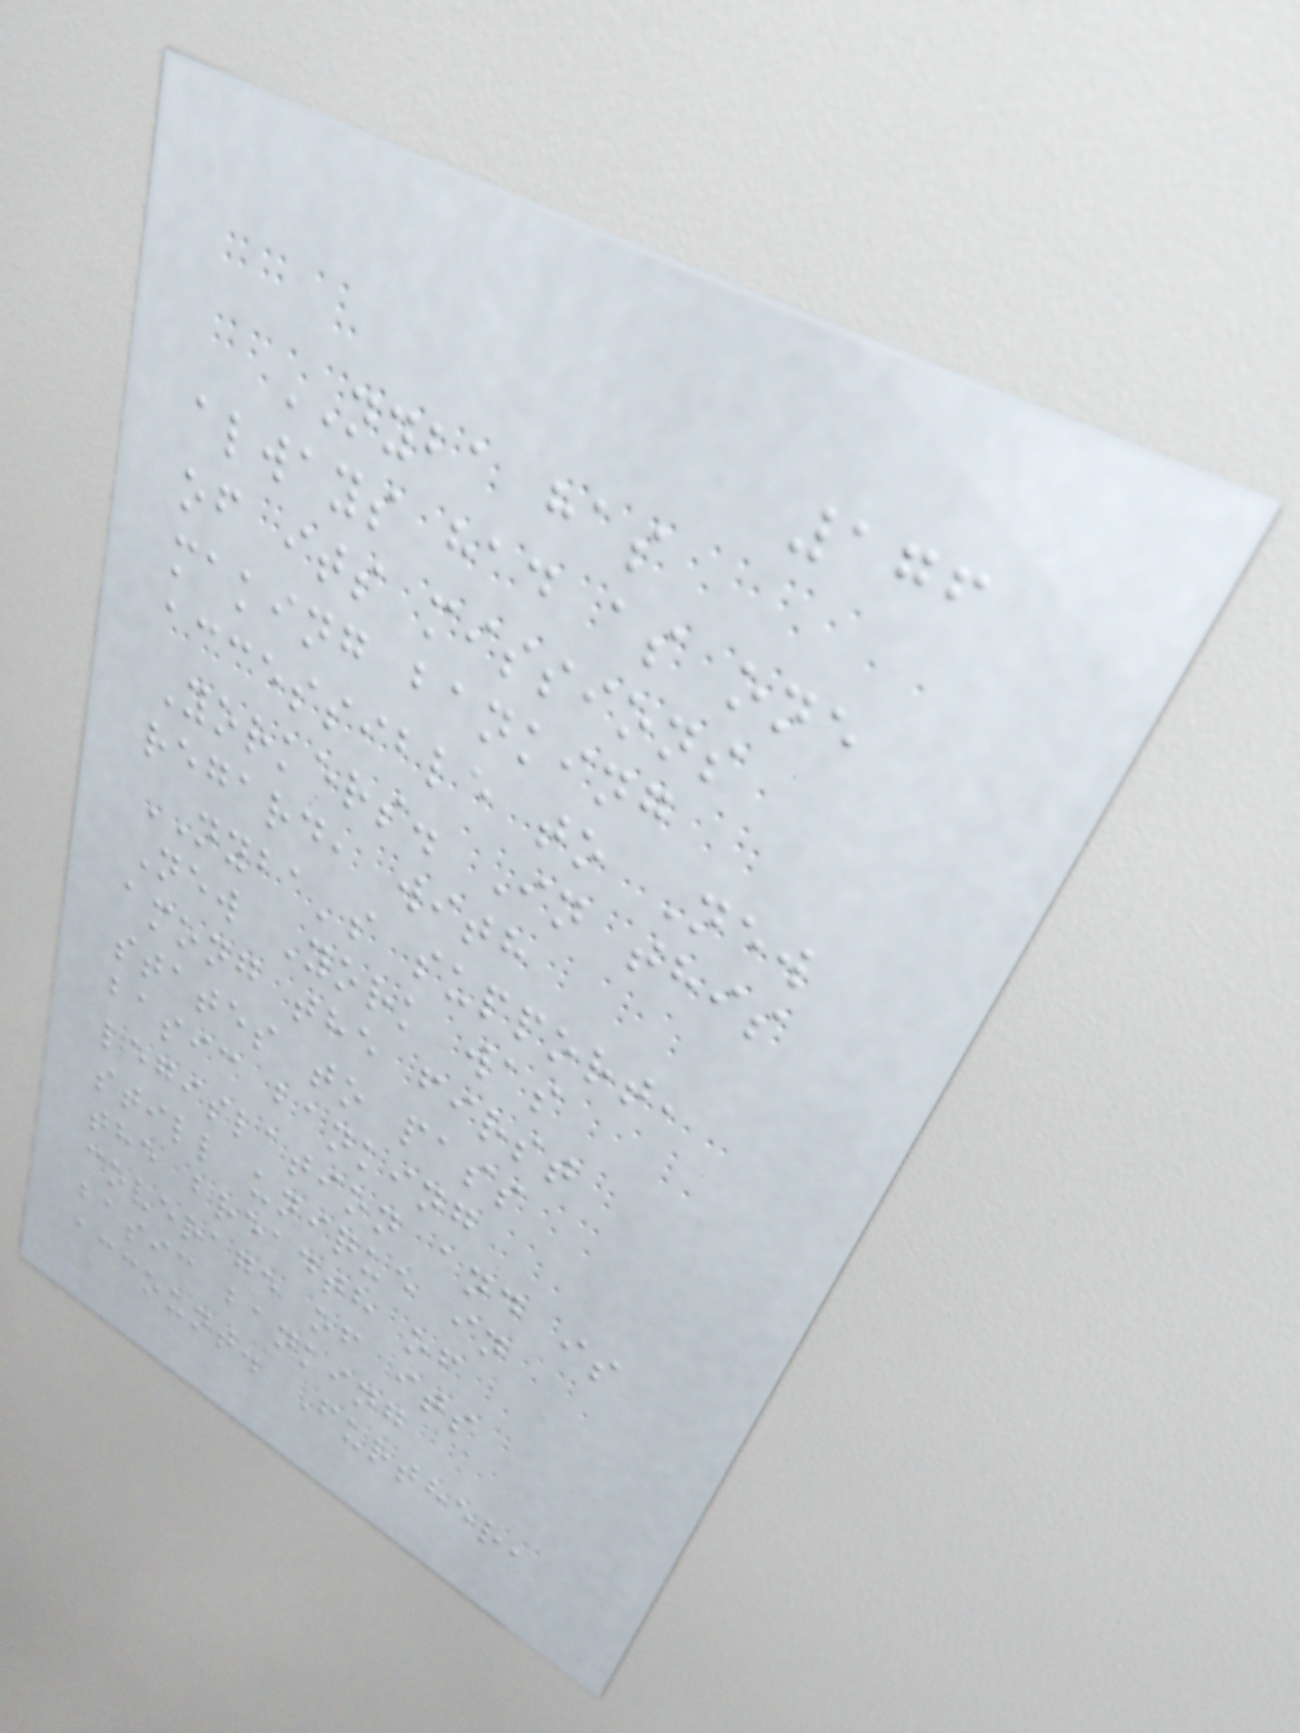176
NYBA has
always had as one
of its missions
making banking
accessible to New
Yorkers. In this
regard, with
NYBA's support,
New York was
among the first
states to pass
basic banking
legislation and is
still unique in
the breadth of
coverage of its
basic banking
account. Further,
